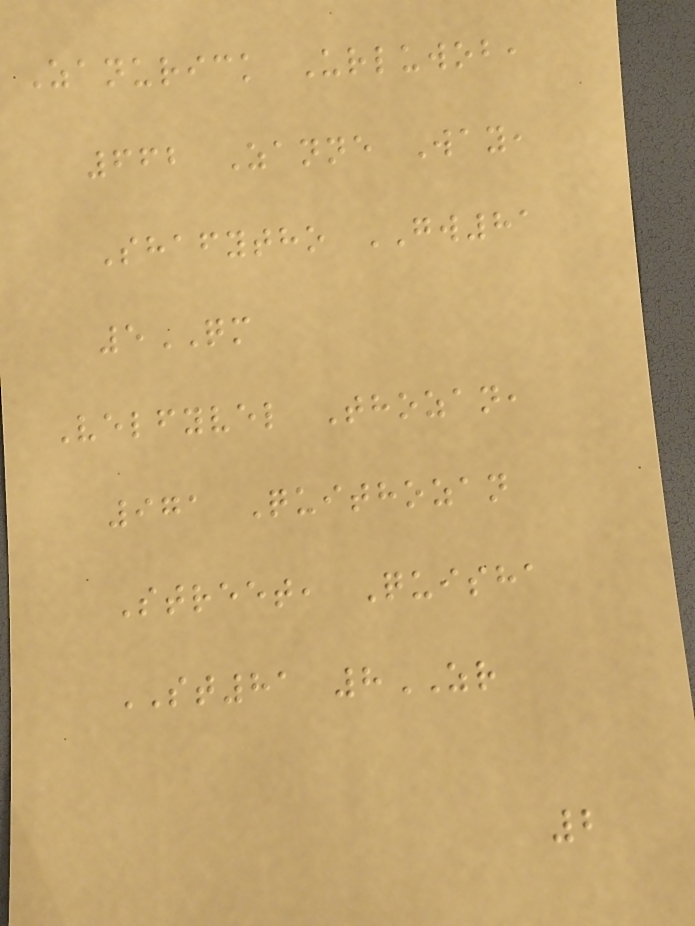Zanurick Urluwob,
662 Zanne Way,
Shafytho GW81
5QM
Velfyvel Thozan,
971 Quithozan
Street, Quisha
ST81 8ZR
2
